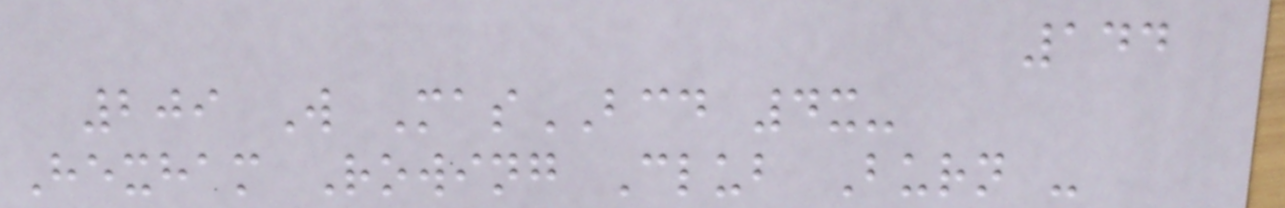144
209 W MasBCD 4x-
Hexham Rowing Club Burn -
